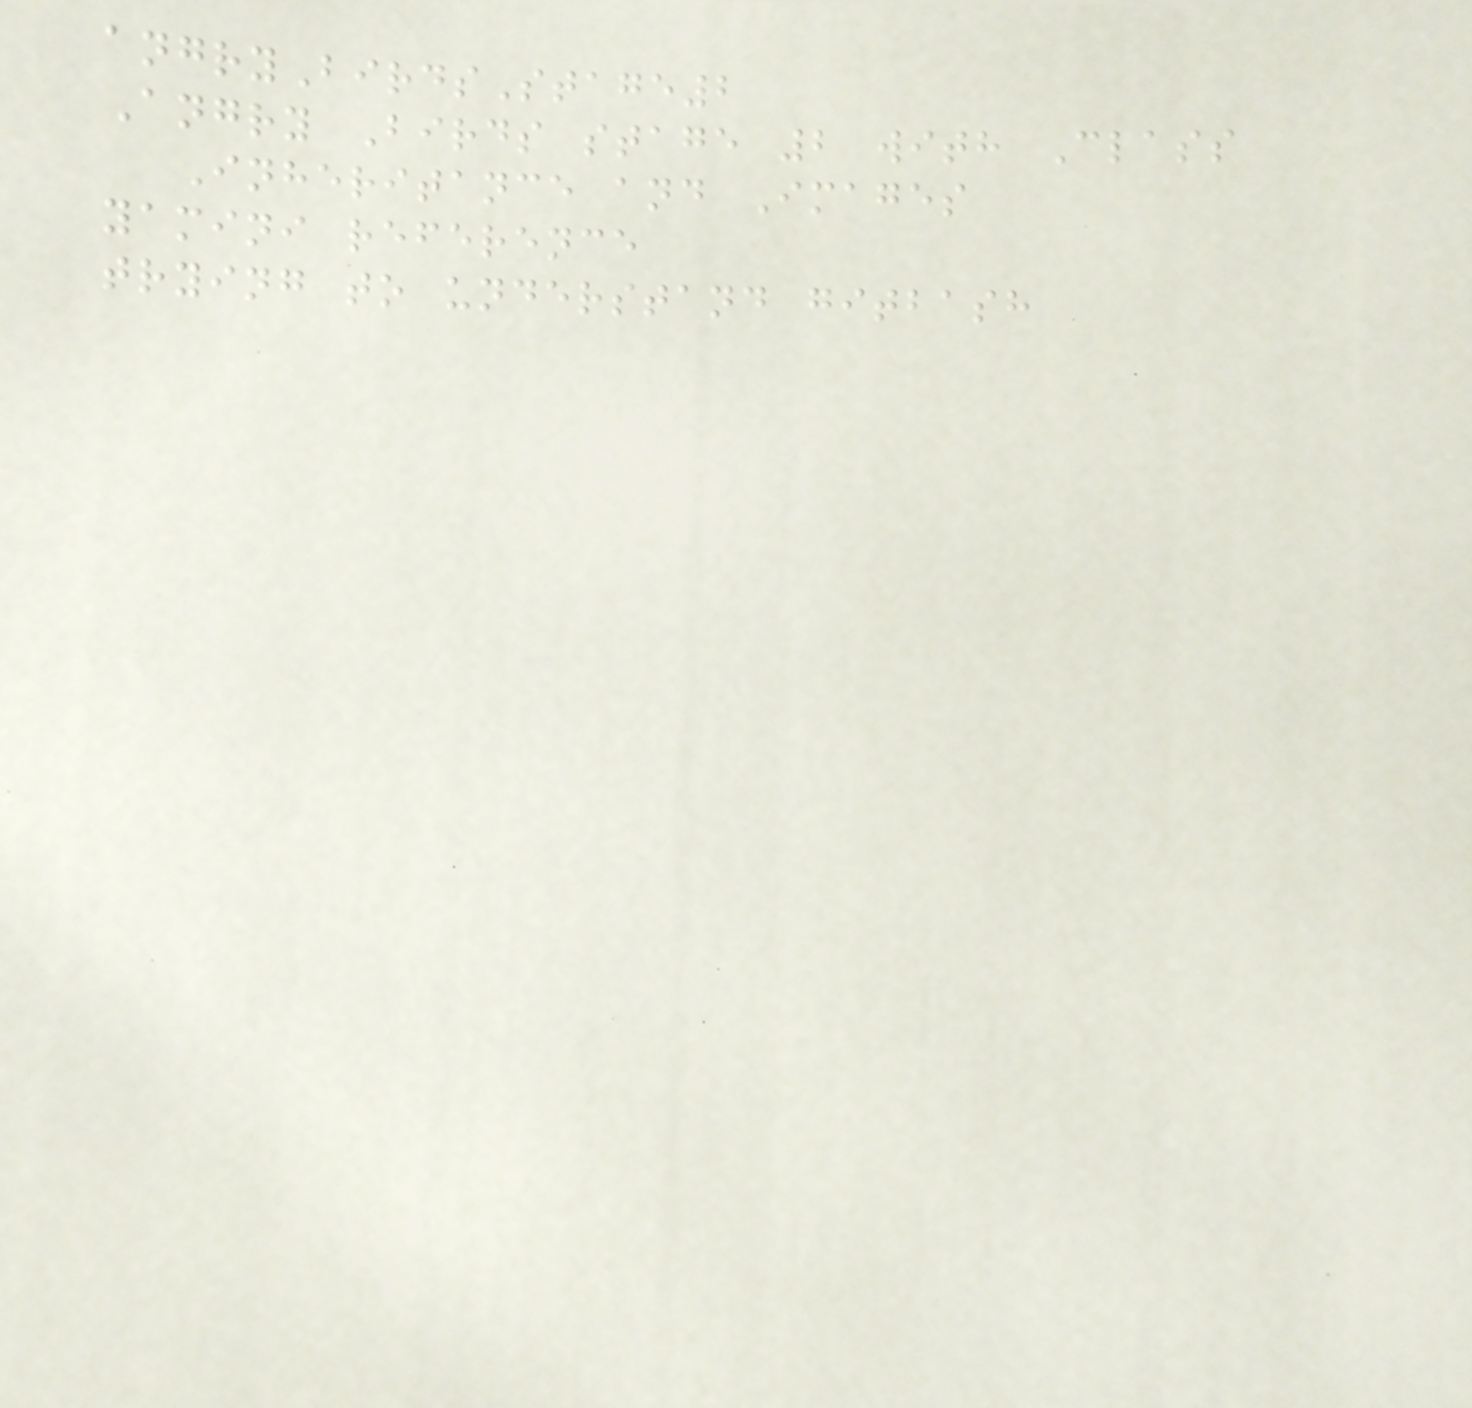angryBirdsStage2
Angry Birds stage 2 with Class
Inheritance and Images
yamini reference
trying to understand gitbash
